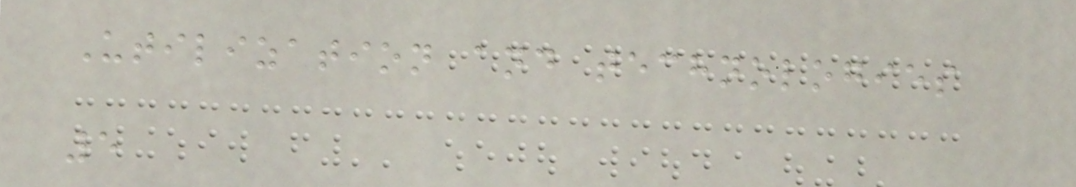Utilization and technologies
5
